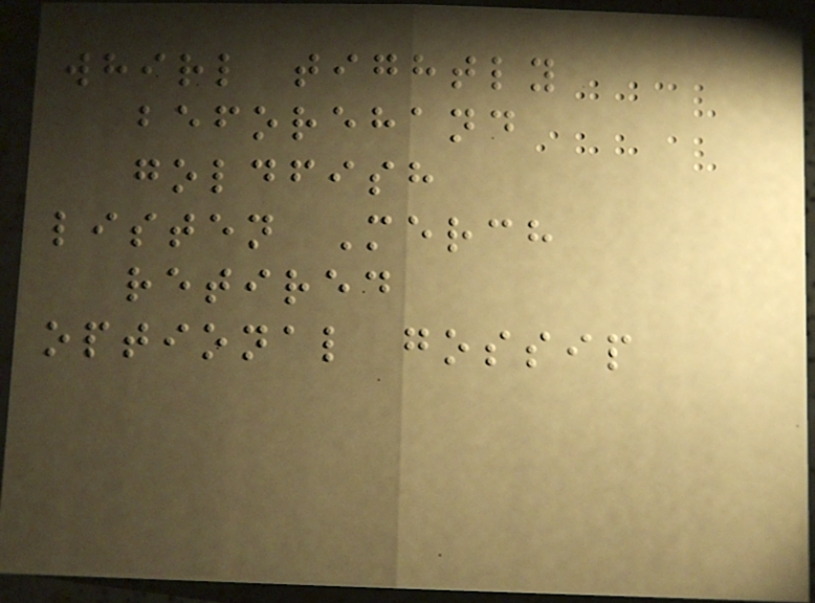whirl tightly
beforehand
goldfish
listen Merch
retired
optional gossip
